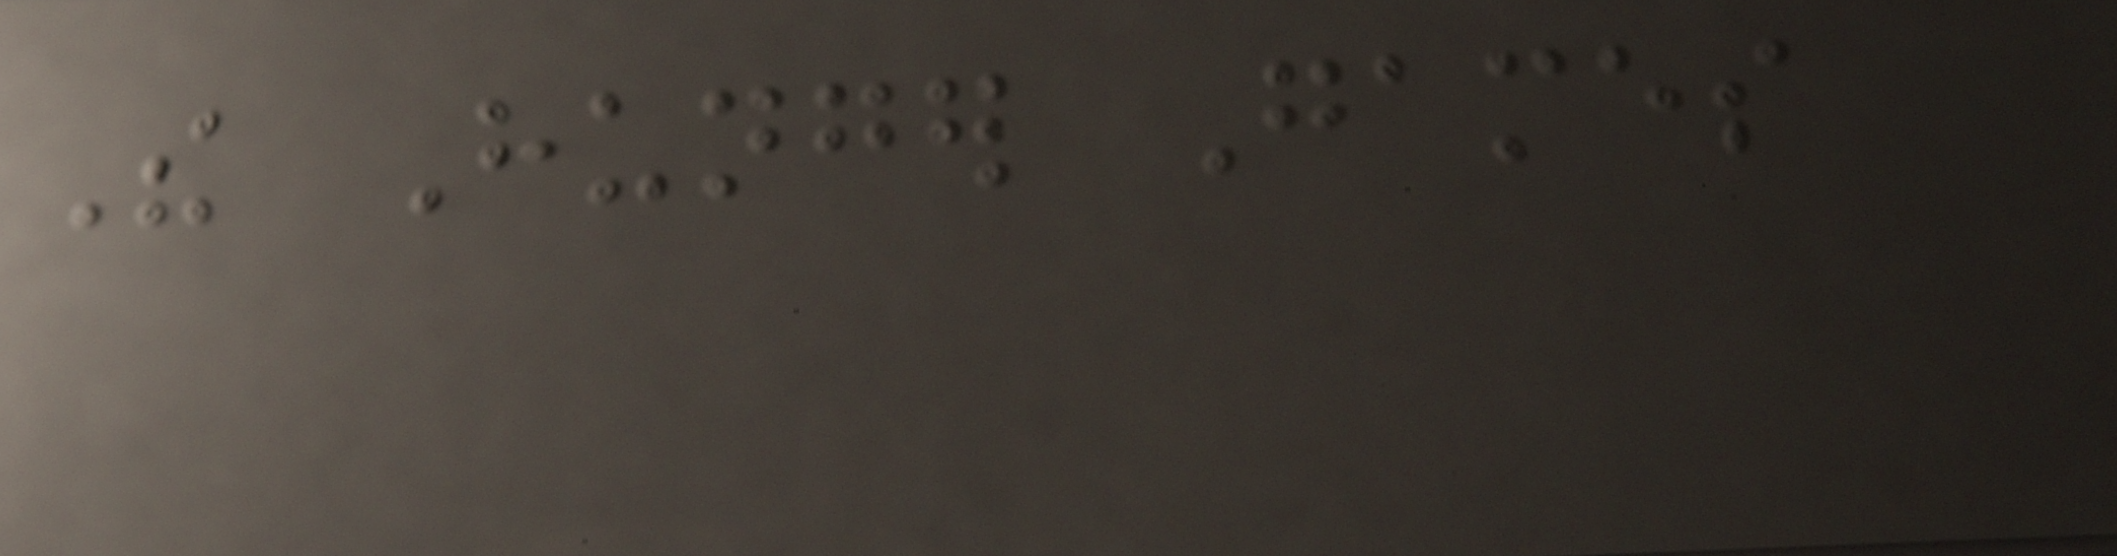The Hunger Games
